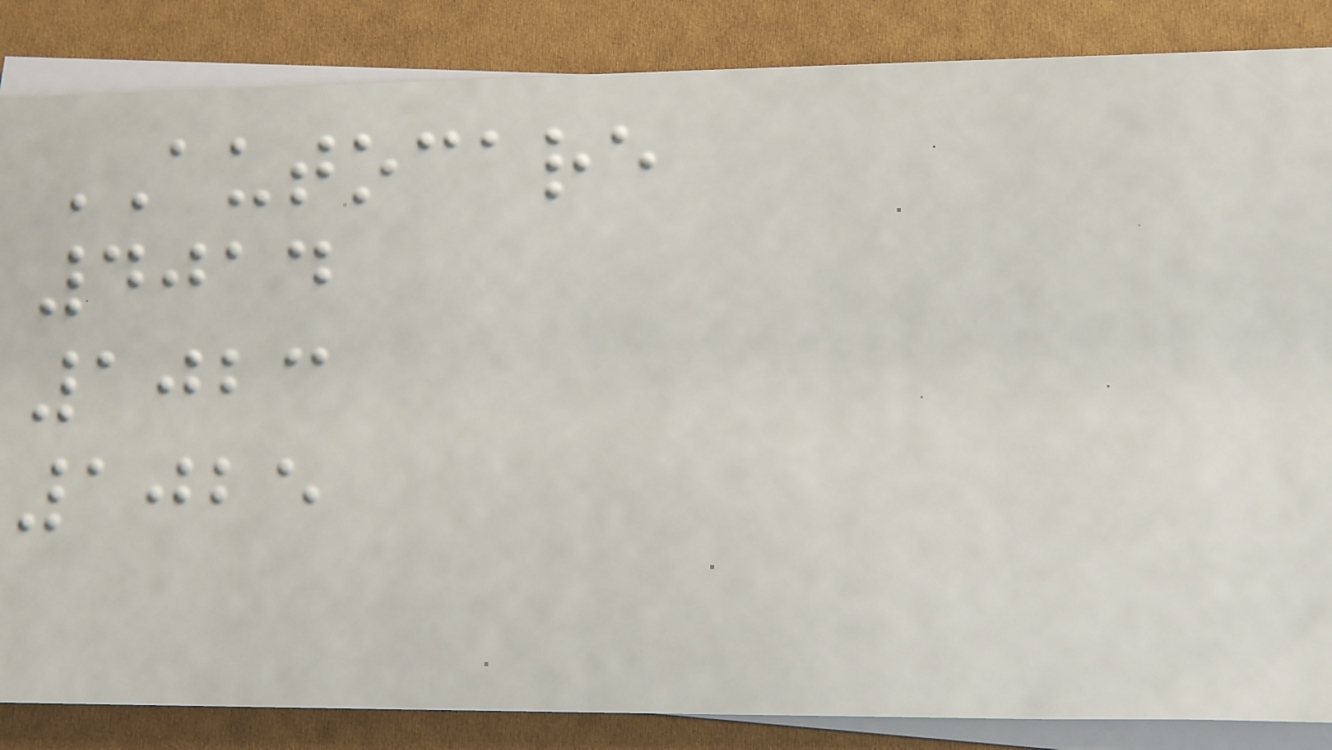AUTOCARE
4014
1023
1025
